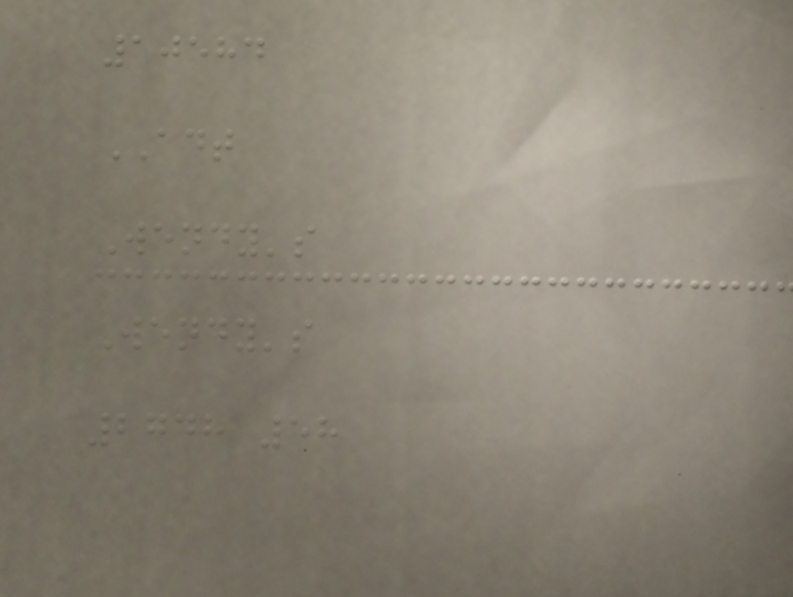10584
ADT
Wendy's
Wendy's
2748 58
